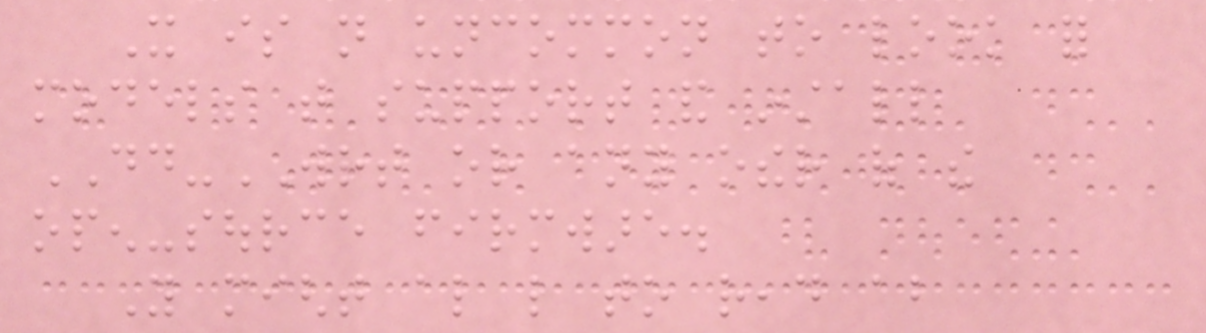It is not uncommon to look for
models that support and install
DD-WRT or any other of the
open-source firmware.
You might also like to read about
